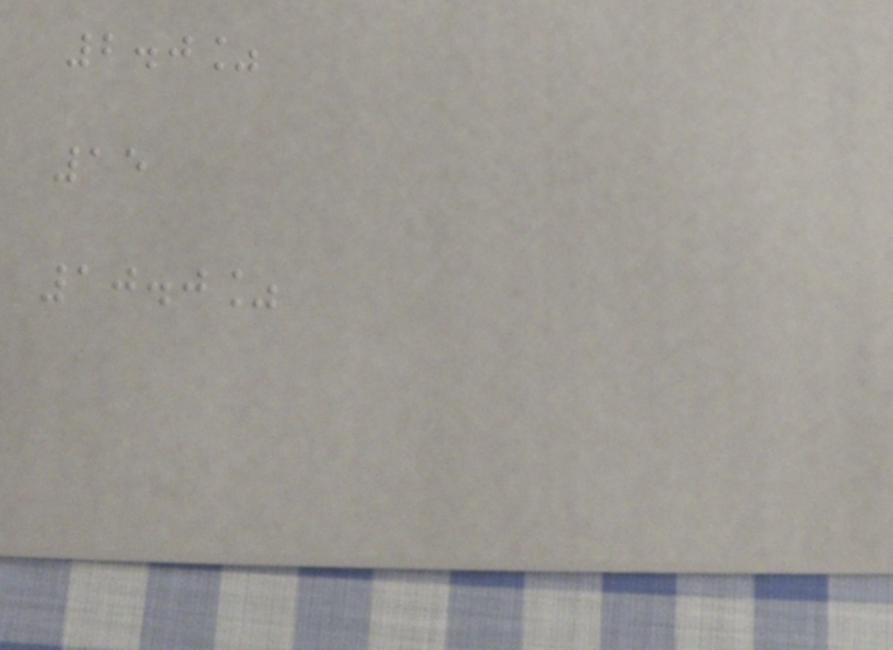2.0%
15
10.0%
